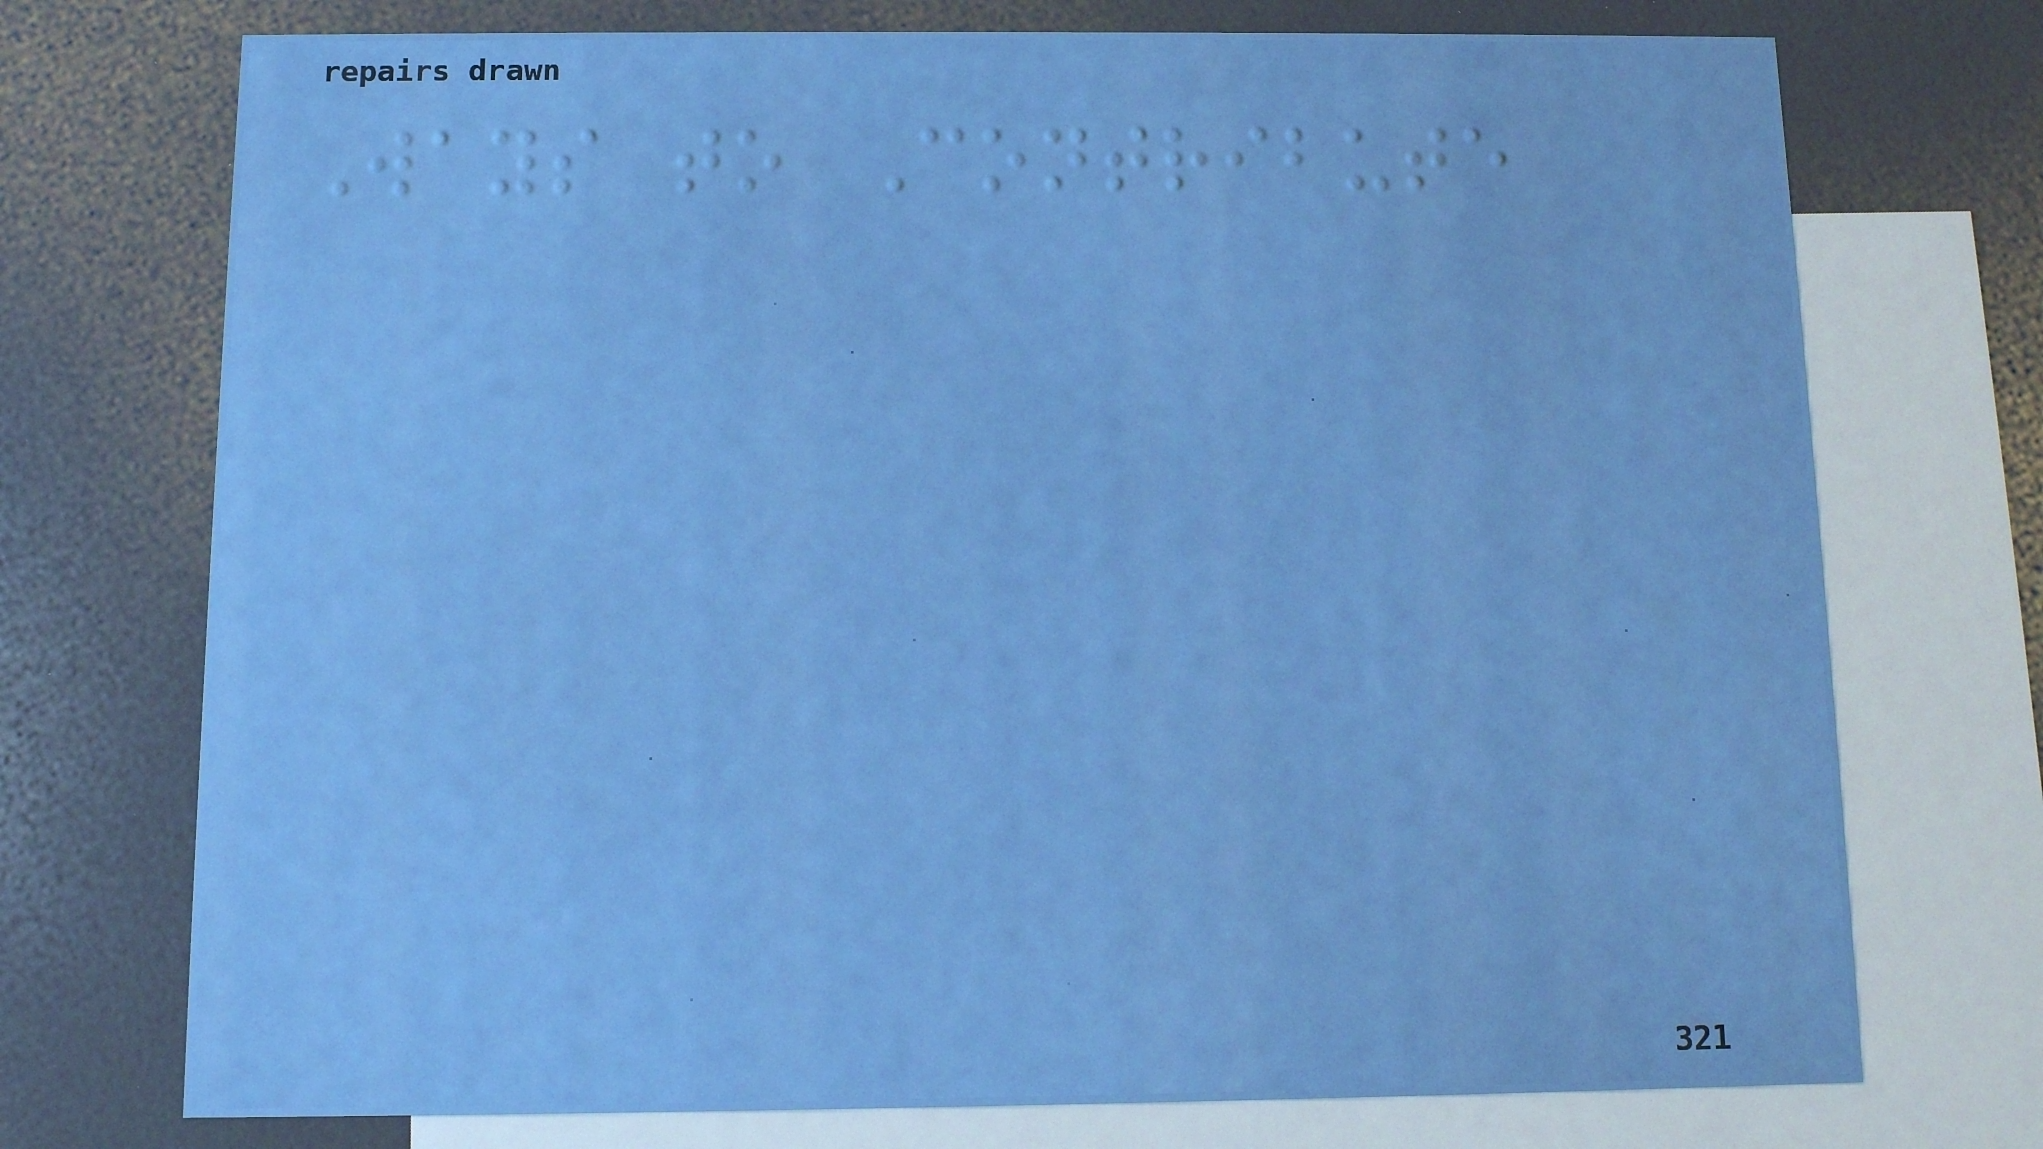Ways to Contribute
